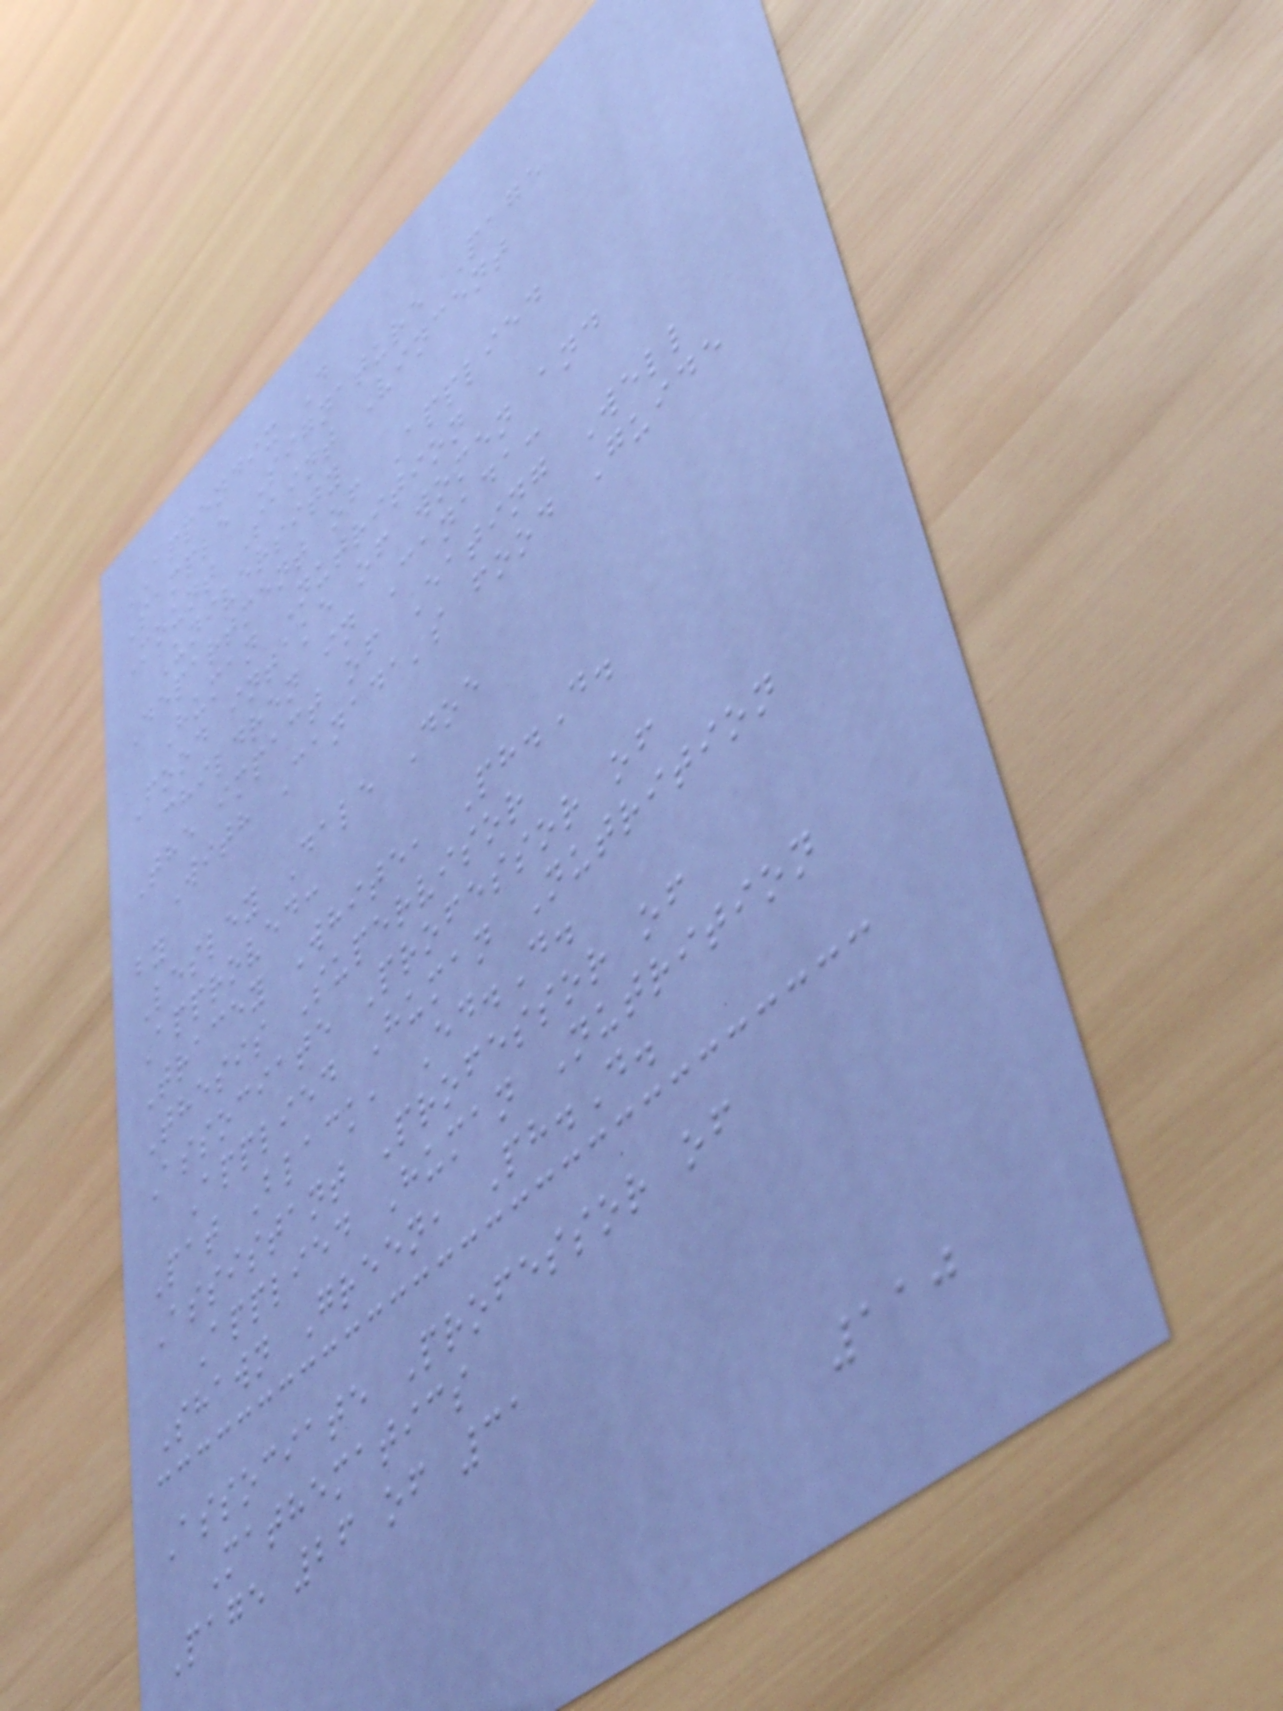APPENDIX D
Sample Signature Page
Mount Saint Vincent
University
Department of Applied
Human Nutrition
Food intake of women and
children in Canada:
The impact of Eating Well
With Canada's food Guide
by
Lesley Dale Doe
Approved:
Tracey White, Ph.D.
Thesis Supervisor
Associate Professor of
Applied Human Nutrition
Pat Black, Ed.D.
Assistant Professor of
Applied Human Nutrition
Shawn Green, Ph.D.
Associate Professor of
Mathematics
Page 26 of 31
110
